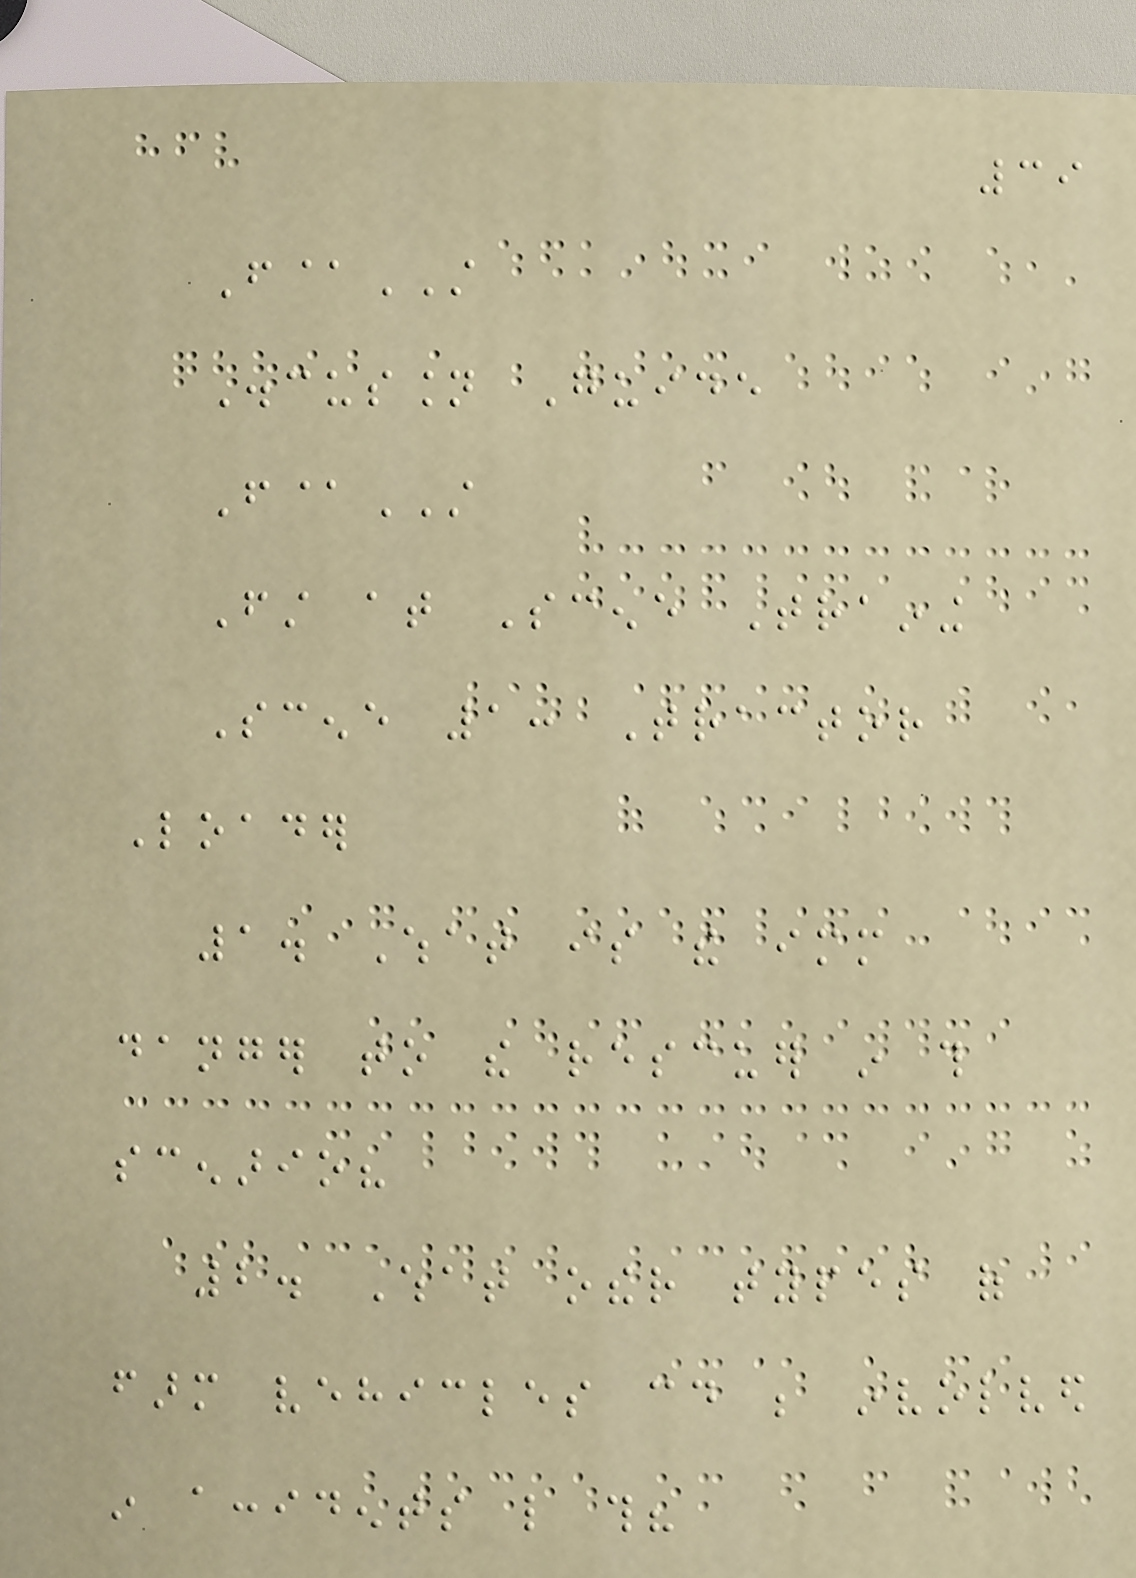39
F@ST
Discussion Guide
F@ST
First at Scene Training
Scene 1: Tractor
Loader
1. What is the immediate
danger to the rescuer in this
scenario?
2. What other types of
farm vehicles could be involved
in accidents like this?
